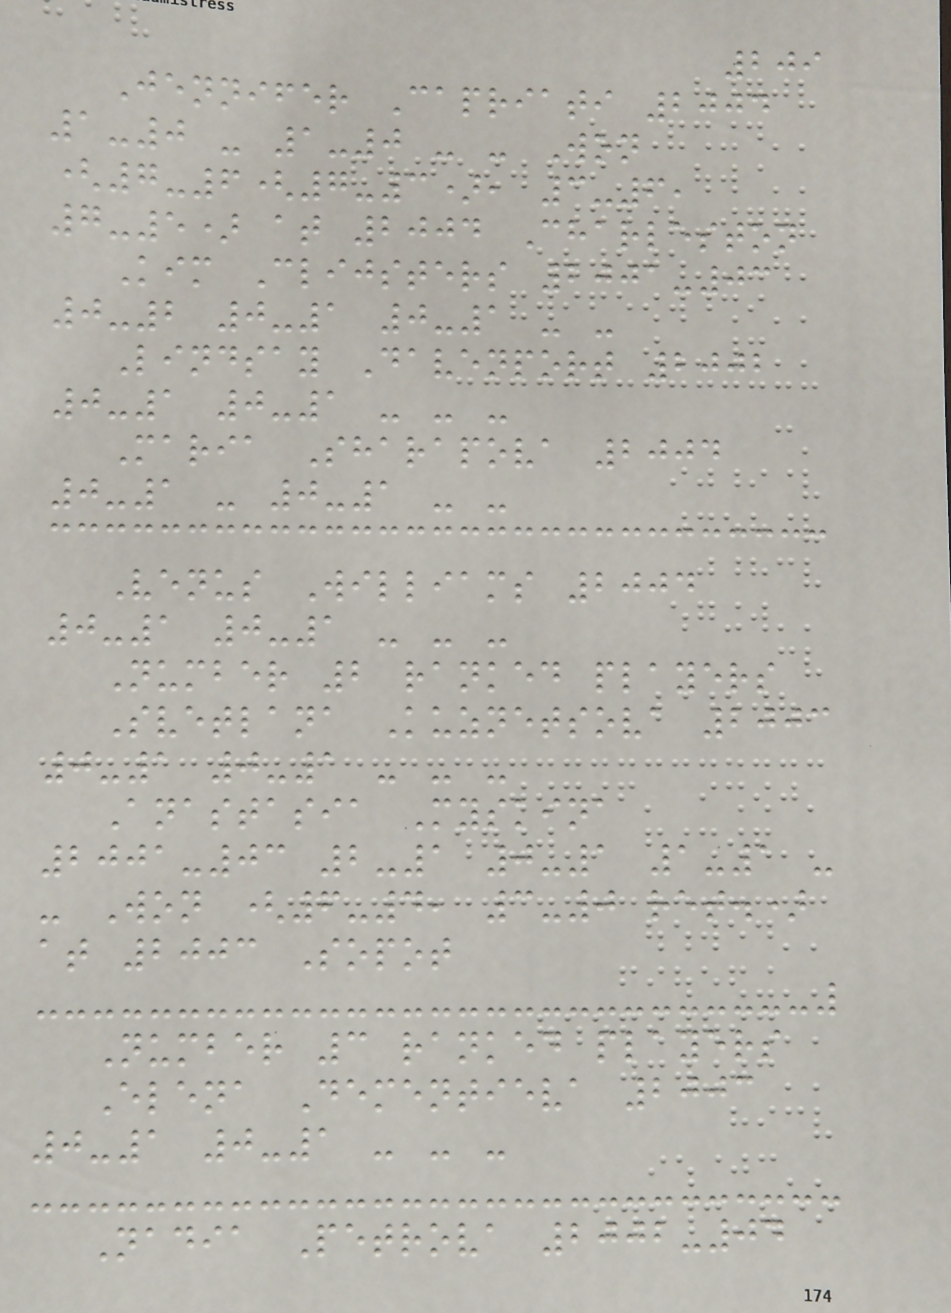209
Jennifer Capriati 2004
1-0 - 1-0 - - Won
(7-6(7-3), 3-6,
7-5) at 2004 Charleston
Kim Clijsters 2001-03
0-2 0-1 0-1 - -
Lindsay Davenport 2002
0-1 0-1 - - -
Maria Sharapova 2004
0-1 - 0-1 - -
Venus Williams 2004
0-1 0-1 - - -
Number 2 ranked players
Svetlana Kuznetsova 2003
0-1 0-1 - - -
Anastasia Myskina
2001-03 2-1 0-1 1-1 -
- Won (6-4, 3-0 ret.)
at 2003 Sopot
Number 3 ranked players
Elena Dementieva 2003
0-1 0-1 - - -
Nadia Petrova 2002-04
